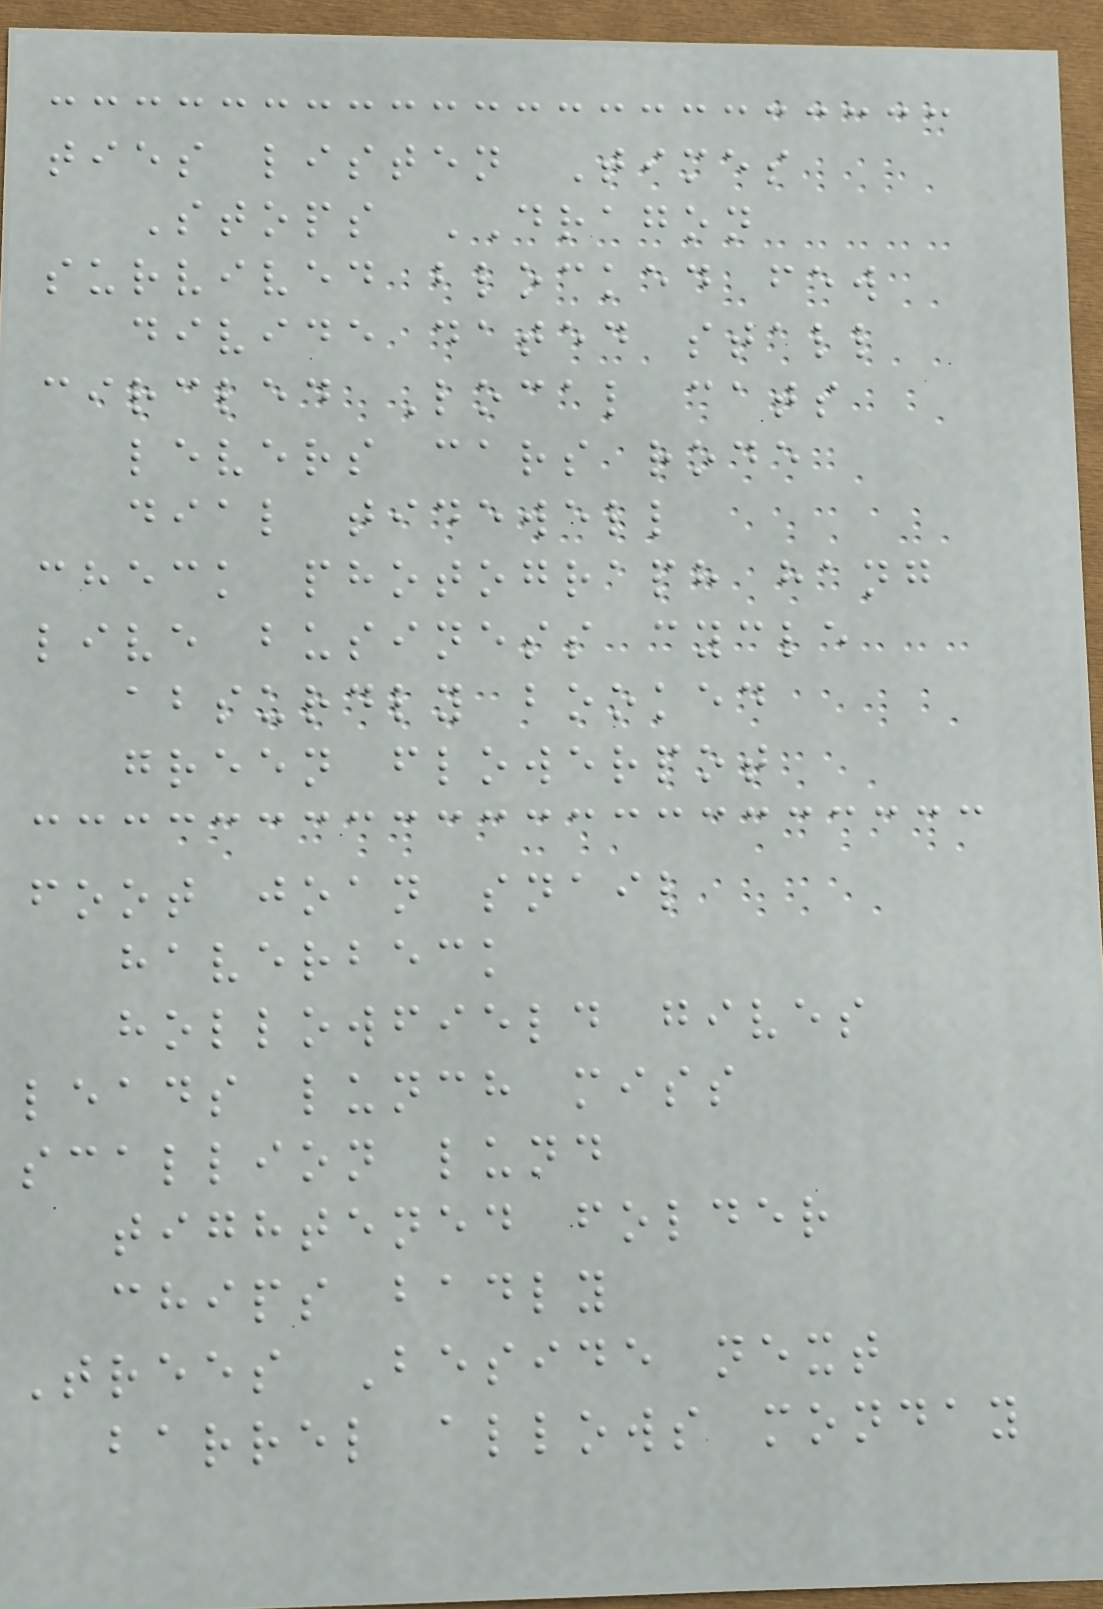ties listen Times
Stops DRAGON
survived blocked few
divide dated stall
circled Local cats
levers cars rode
dial tidewell
check photograph hang
live business cycle
absurdly booked
green flowerpot
foot joan snail
haverbeck
hollowfield gives
leads lunch miss
scallion lund
tightened folder
chips badly
Trees Beside next
barrel allows monday
